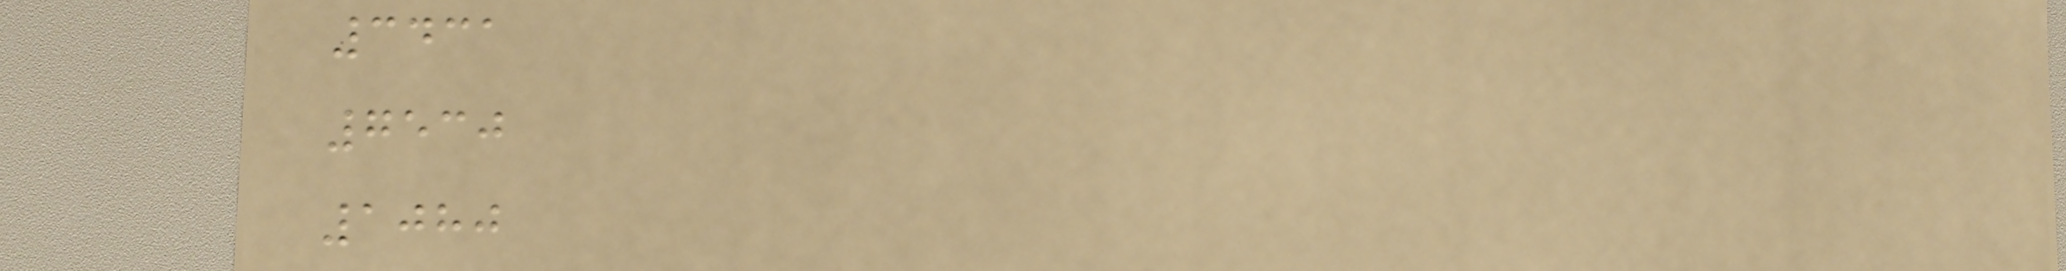3431
7530
1080
